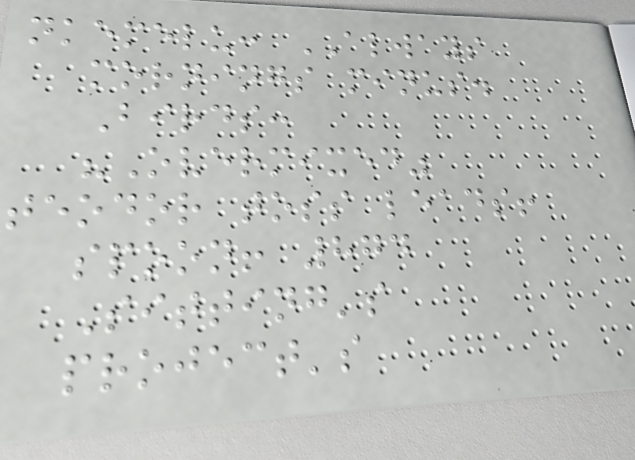nkemelu: ALWAYS
mornings minus.
Birds:
"Overmixed"
teodor toss leads!
spoon! 874
Sitting's
project's
